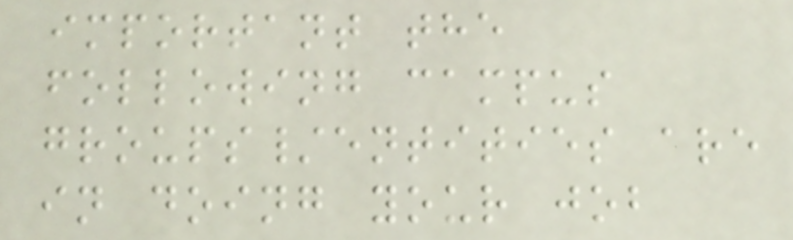important the
following campus
groups/entities are
in doing your job
